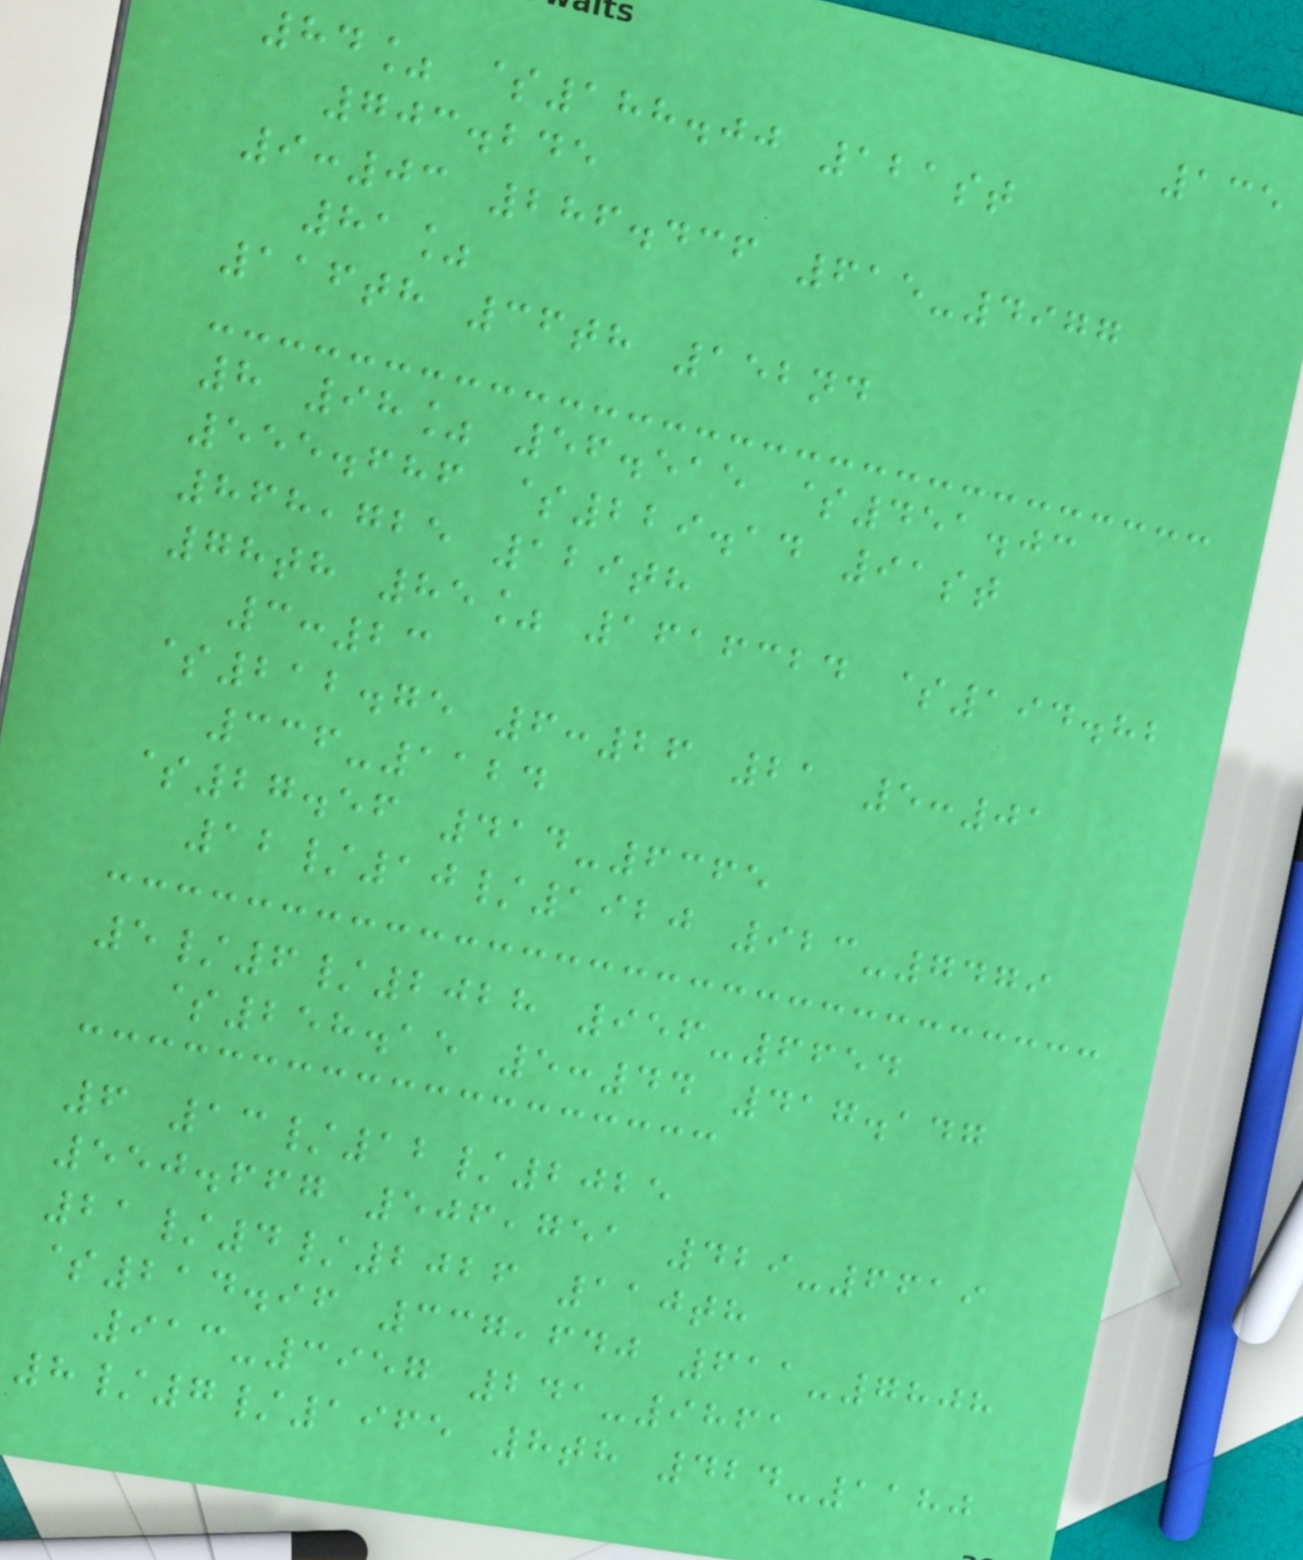135
84% $188.00 121st
703.245
9:03 286.436 615-4977
81%
116th 36th 152nd
8 98% 56.515 $451.03
555.686 $229.14 91st
868,725 129th
78th 85% 1616324 $194.82
3:23
$212.75 6:26 21 5:01
336-1124
$27.56 414-6365
12/10/1920 923-7479
5/6/2028 956-6654
$258.15 5:44 417.147
6 13/12/2025
550.667 506,751 429-6619
21/4/2026 110th
$214.96 337,640 611-7808
913-3957 241-9861
8/7/1965 8th 424-1180
